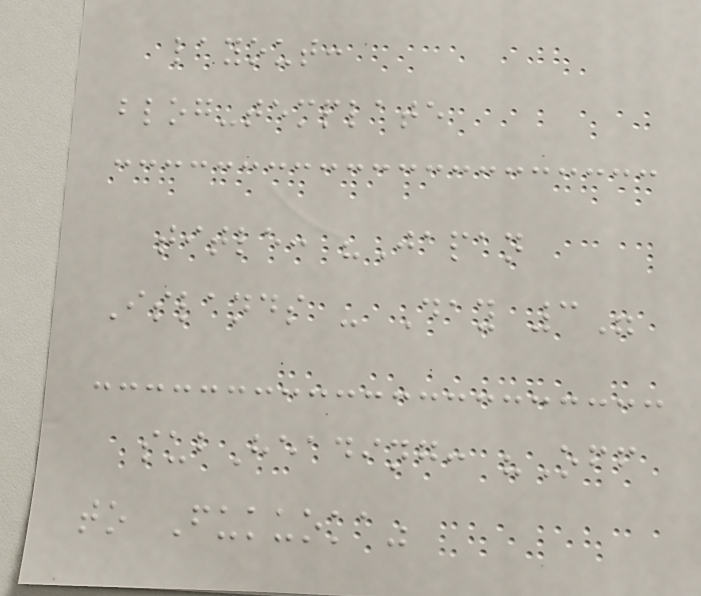layout:
blog-template
title: "Japan
Islands - Day 3"
subHeading: "Off
to Fukuoka"
